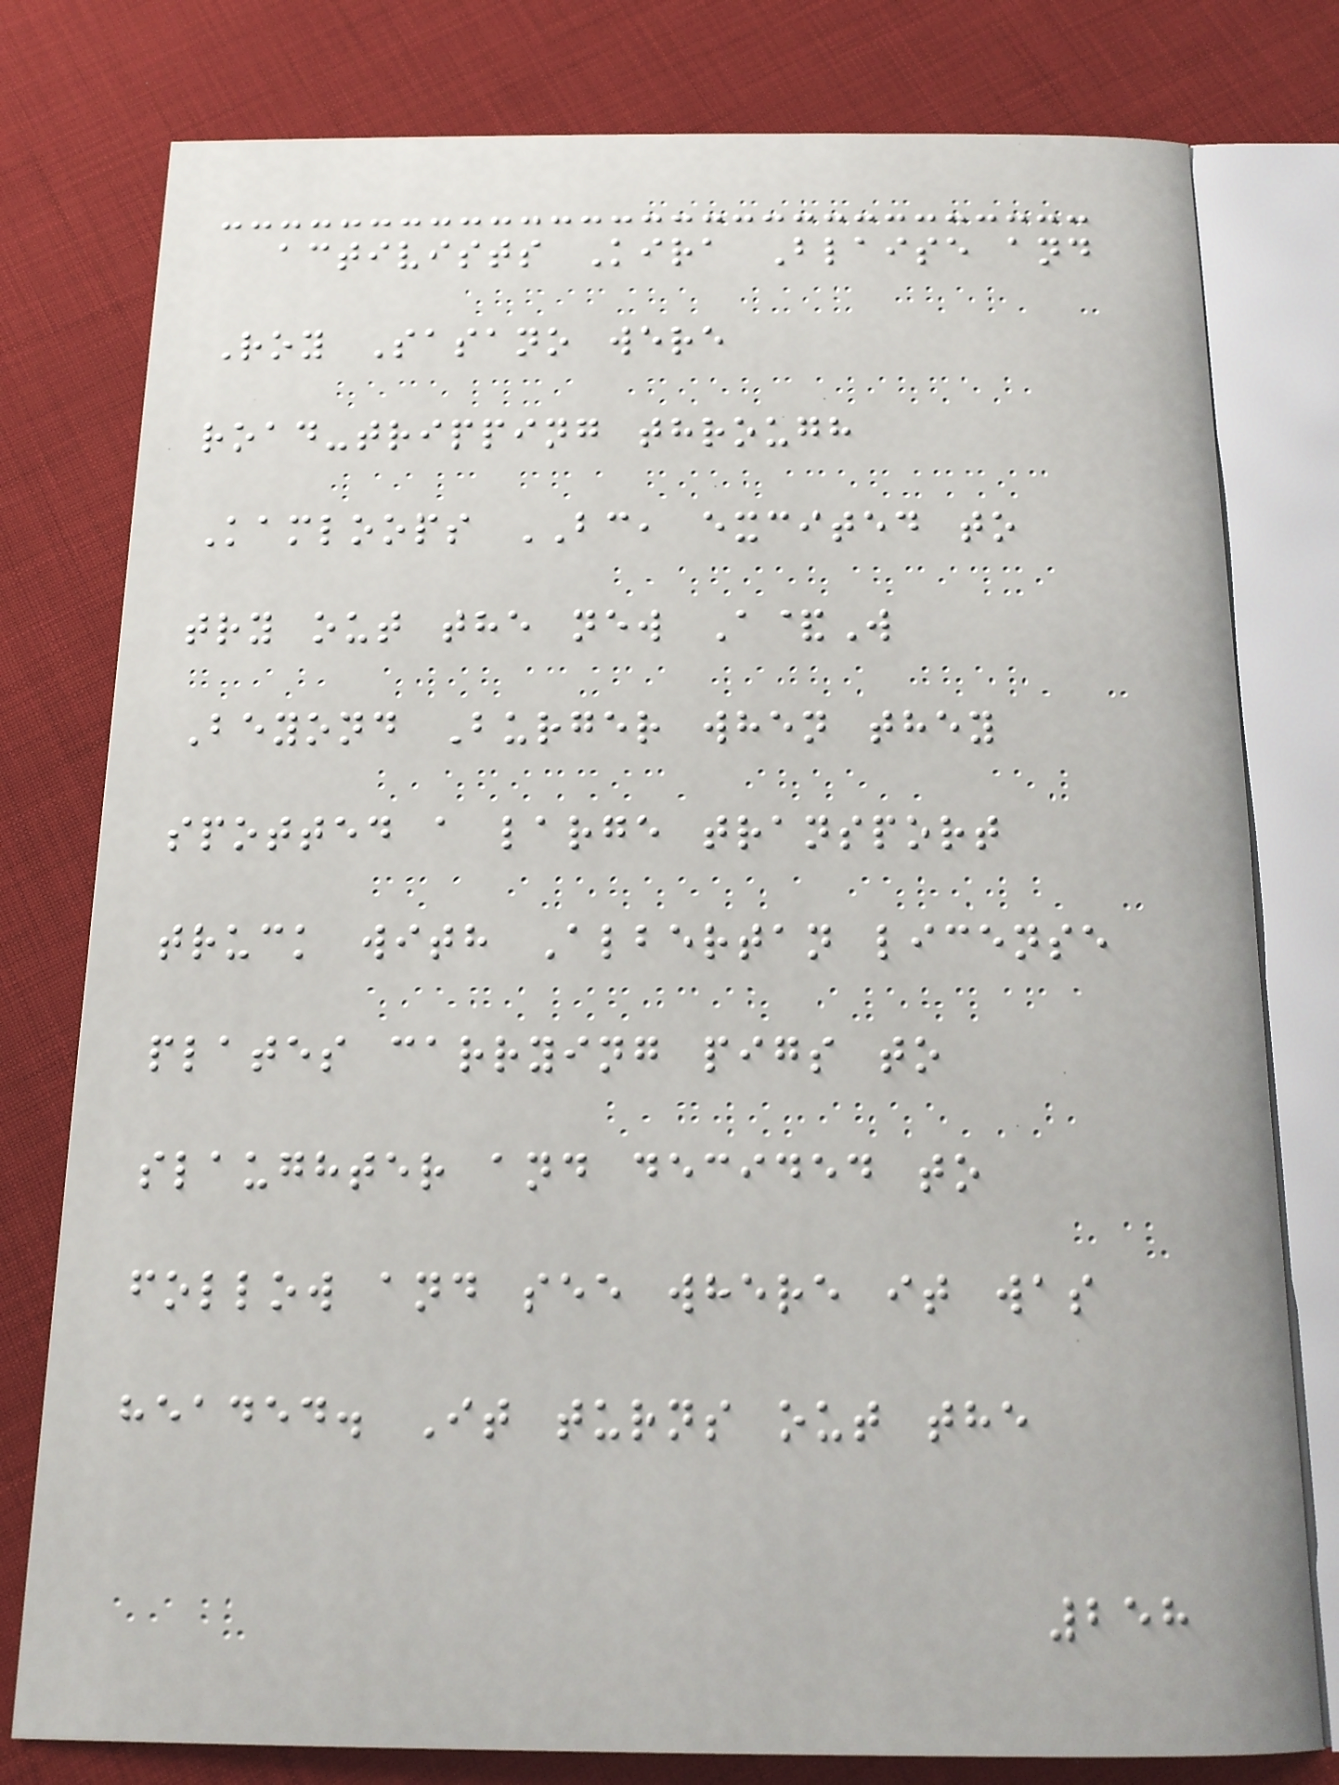activists Kira Blaise and
Roy Sasano were
road-tripping through
Kamloops BC, excited to
try out the new A&W
Beyond Burger when they
spotted a large transport
truck with Albertan license
plates carrying pigs to
slaughter and decided to
follow and see where it was
headed. It turns out the
258
